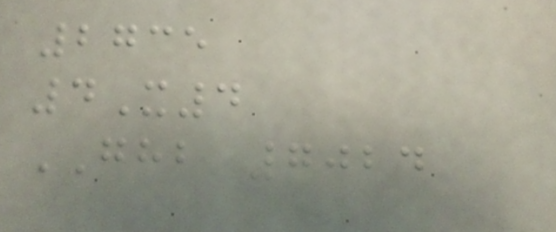2735
4X4
GHB 7024
